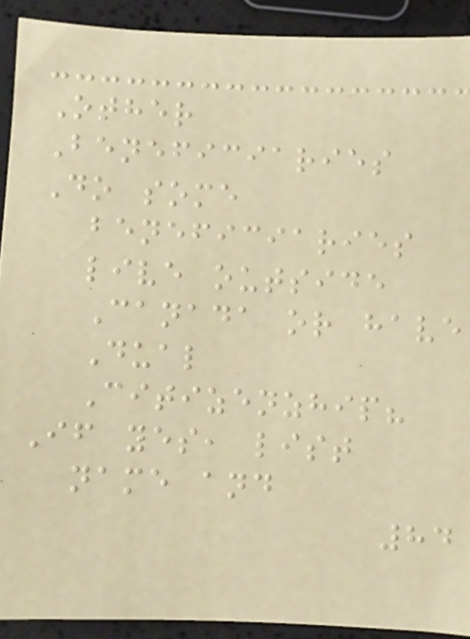Other
Beneficiaries
Do some
beneficiaries
live outside
Canada or have
Dual
Citizenzhip?
If yes, list
name and
84
